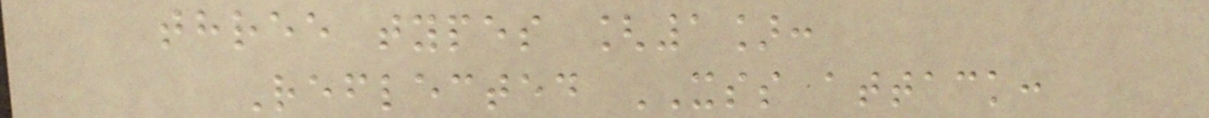three types [1]:
Reflected XSS attack:
